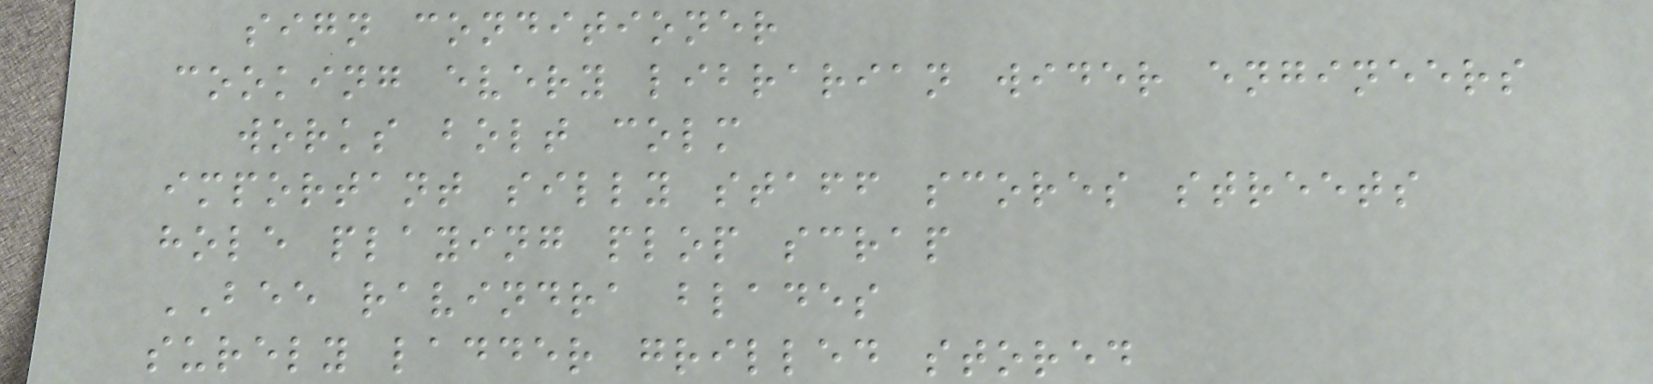sign conditioner
cooking every librarian wider engineers
works bolt colm
important silly staff scores streets
hole playing plop scrap
BEE ravindra blades
surely ladder grilled stored
